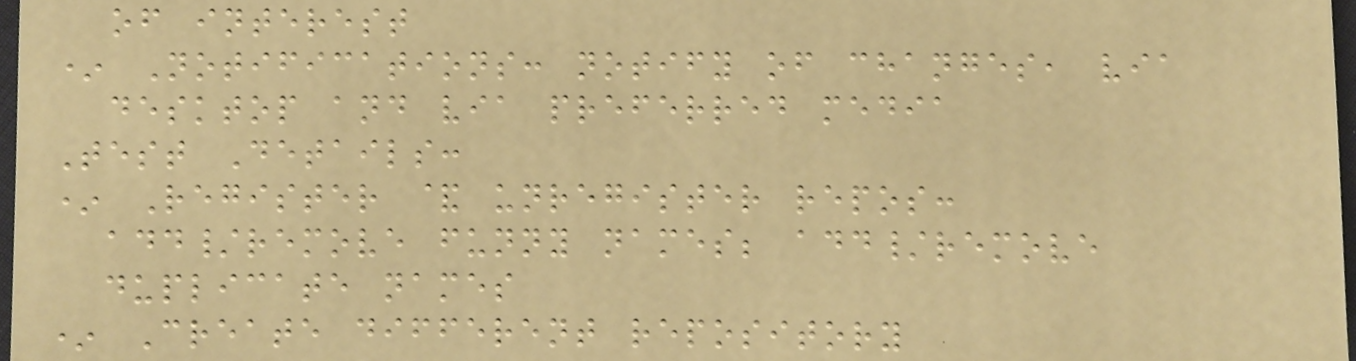of interest
* Notifications: notify of changes, via
desktop and via preferred media
Test Details:
* Register & unregister repos:
add/remove funny names; add/remove
duplicate names
* Create different repository
